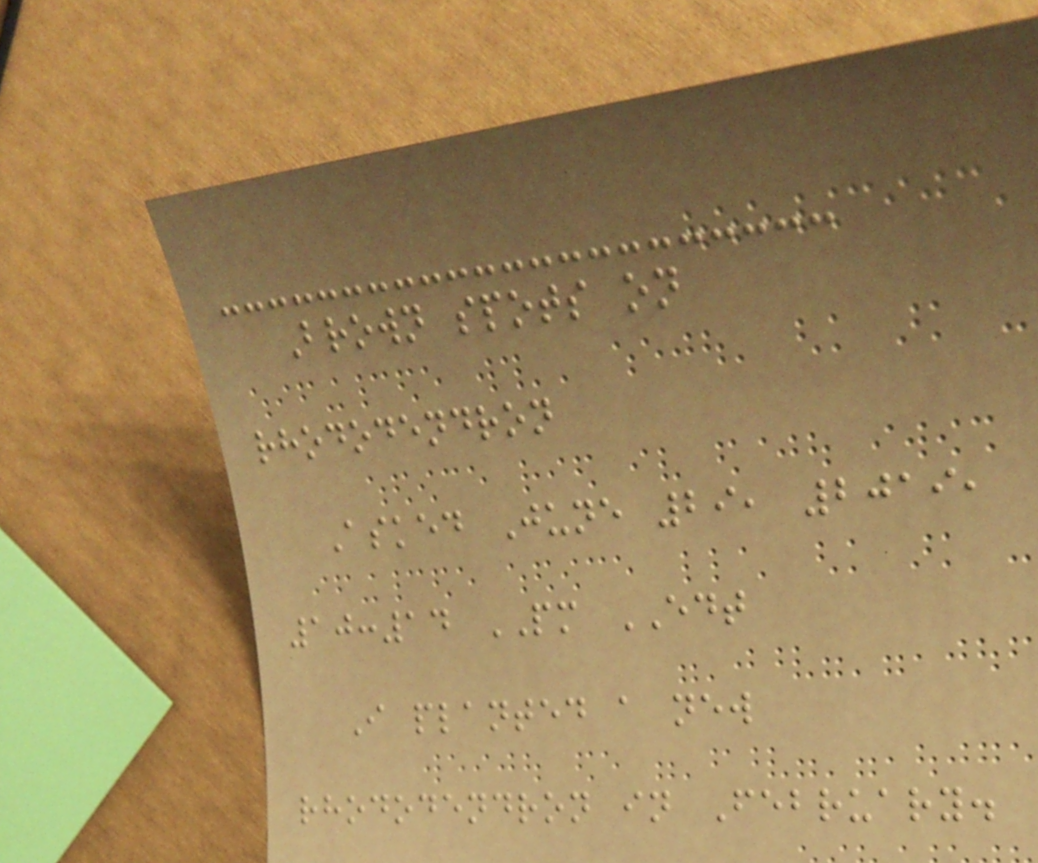Brown spots on
rhododendron
Asked June 29, 2019,
10:14 PM EDT
I planted a new
rhododendron in February.
